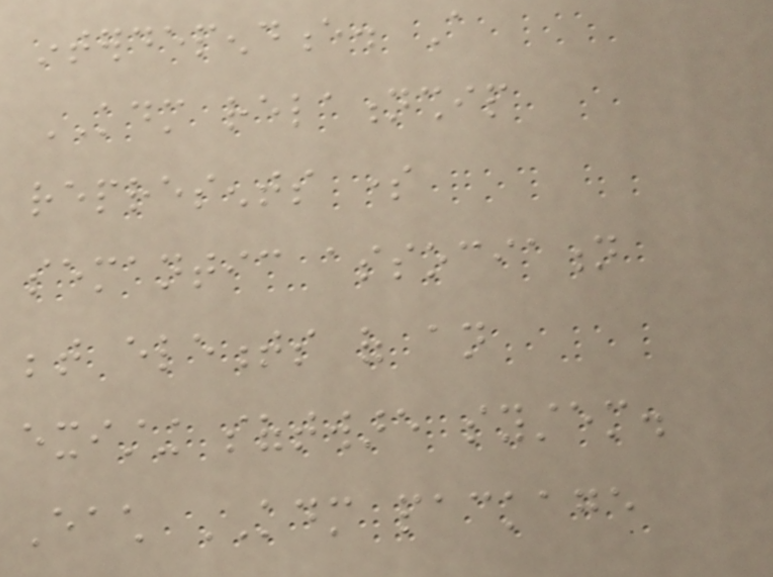interdependence. A
KDM relationship
represents some
semantic association
between elements of an
existing software system.
Each KDM package
